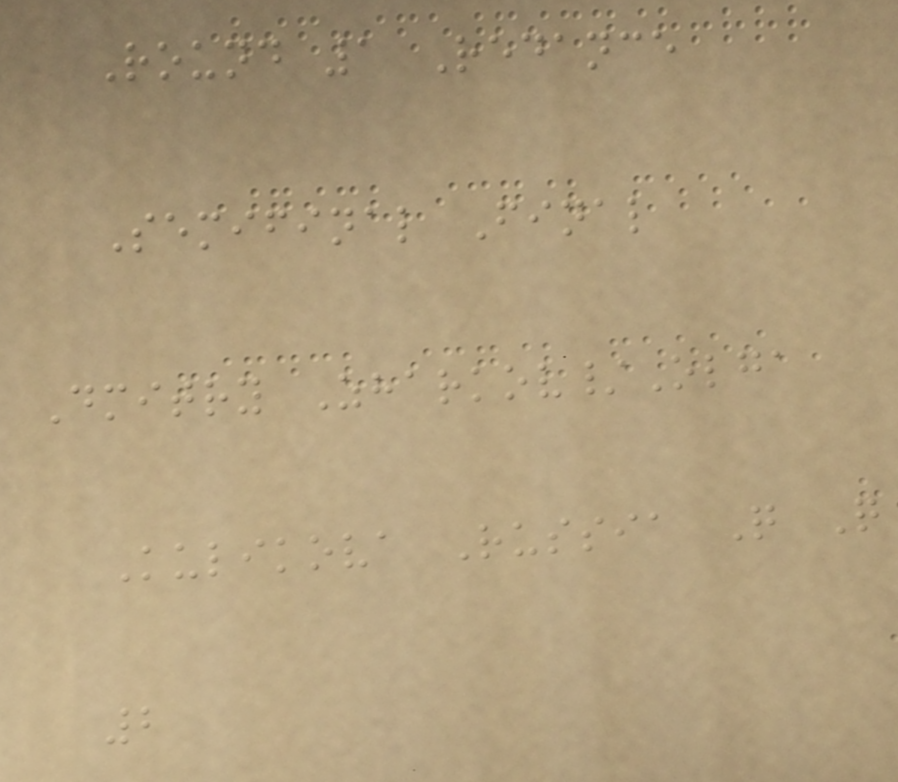Round 1 Redance
Semifinal Final
Dmitry Zharkov/Olga
Kulikova Russia Q Q
2
